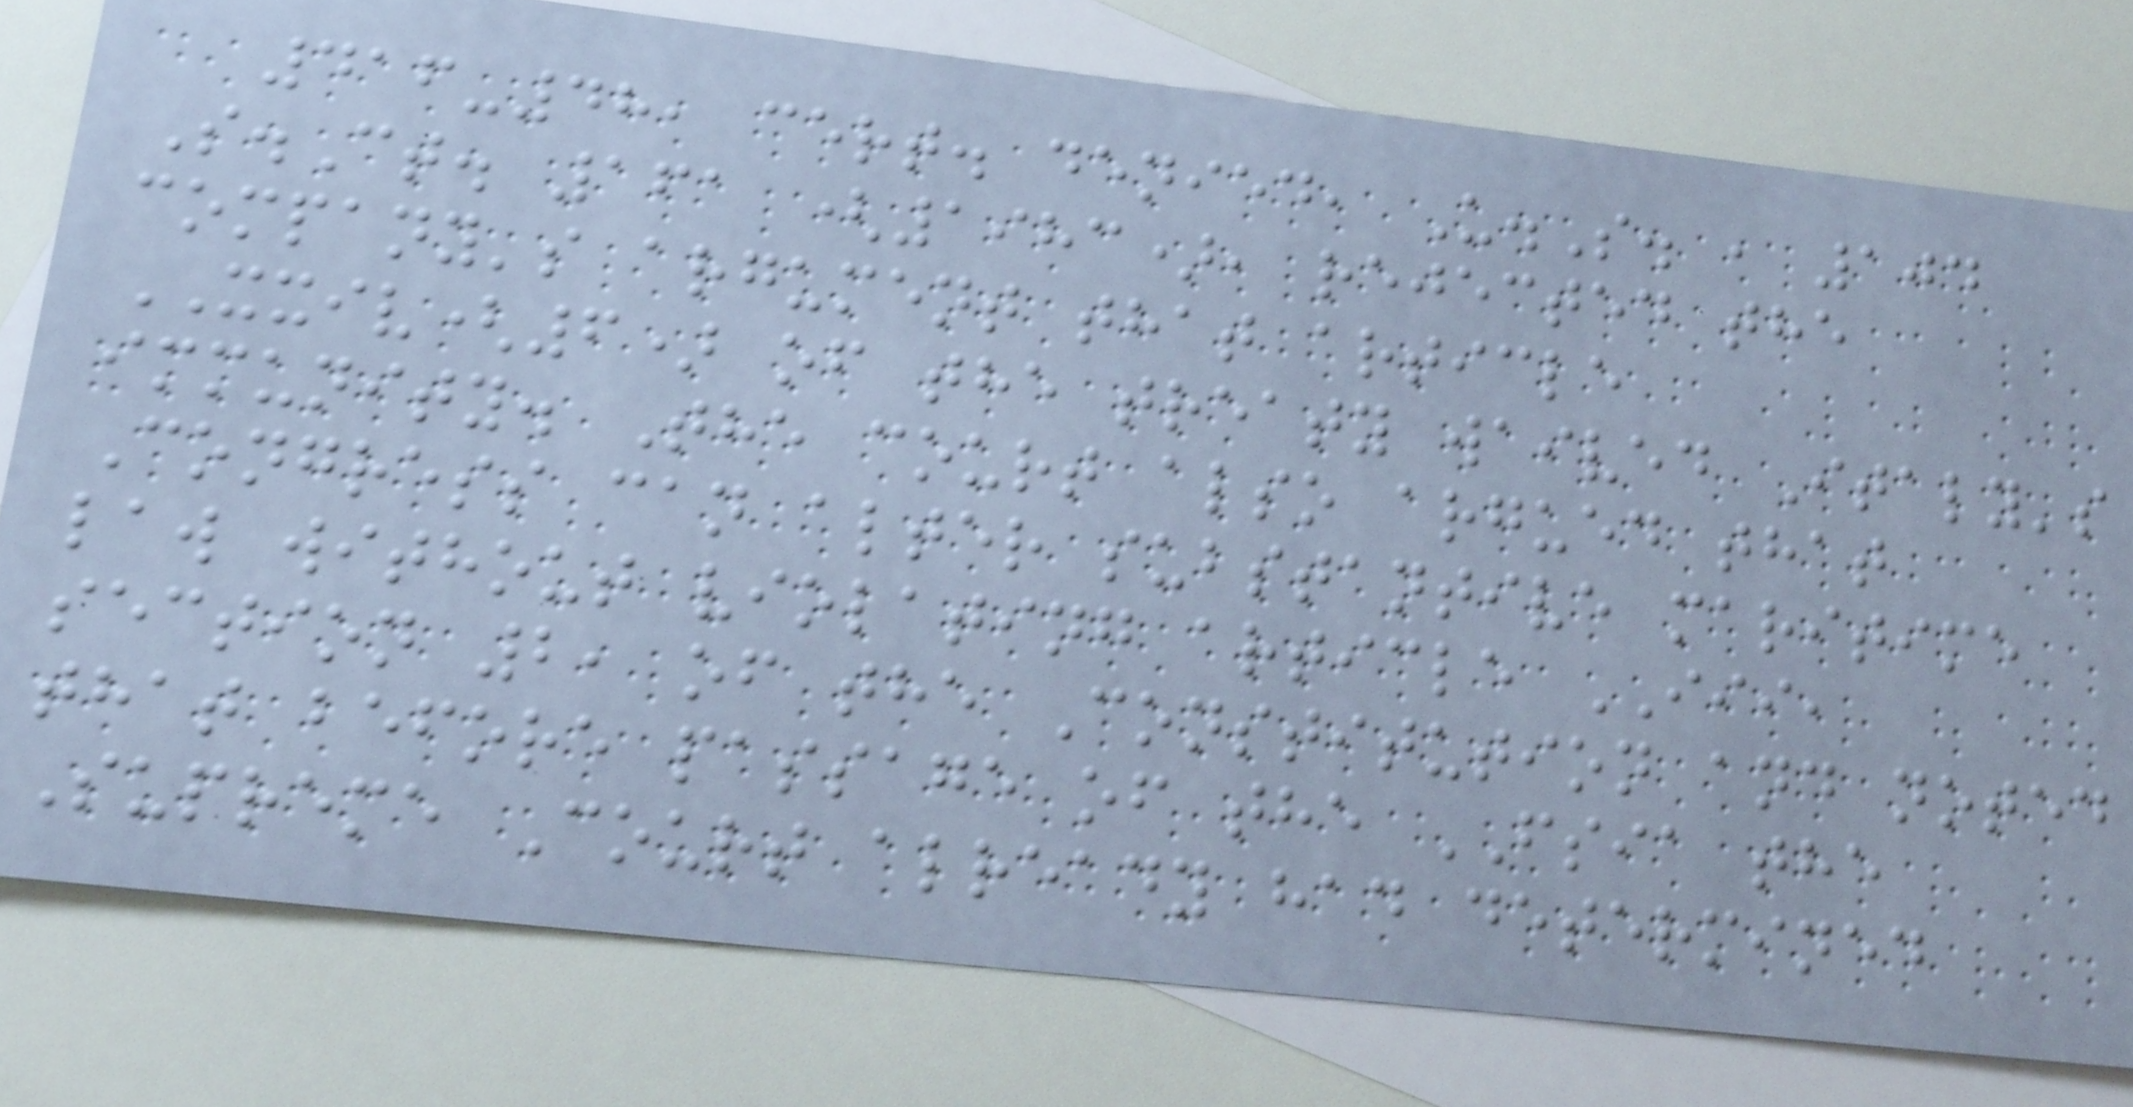416-48, cert. denied, U.S. , 104
S.Ct. 161 (1983), rejected the
company's argument that article
XXIV(6) of the treaty waived Italy's
immunity. The court also argued that
Congress can alter substantive maritime
law without violating article III,
section 2, of the Constitution and noted
that before passage of the FSIA the
Supreme Court already had determined
